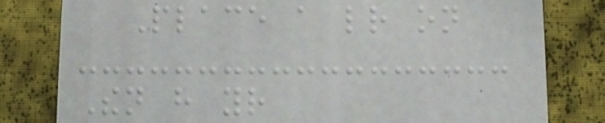Place a letter on
Then have your
